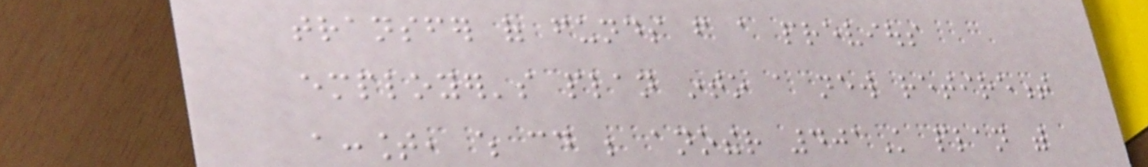transfer of funds from a previous
employer's plan into a new retirement
account, which could be another 401K plan with
